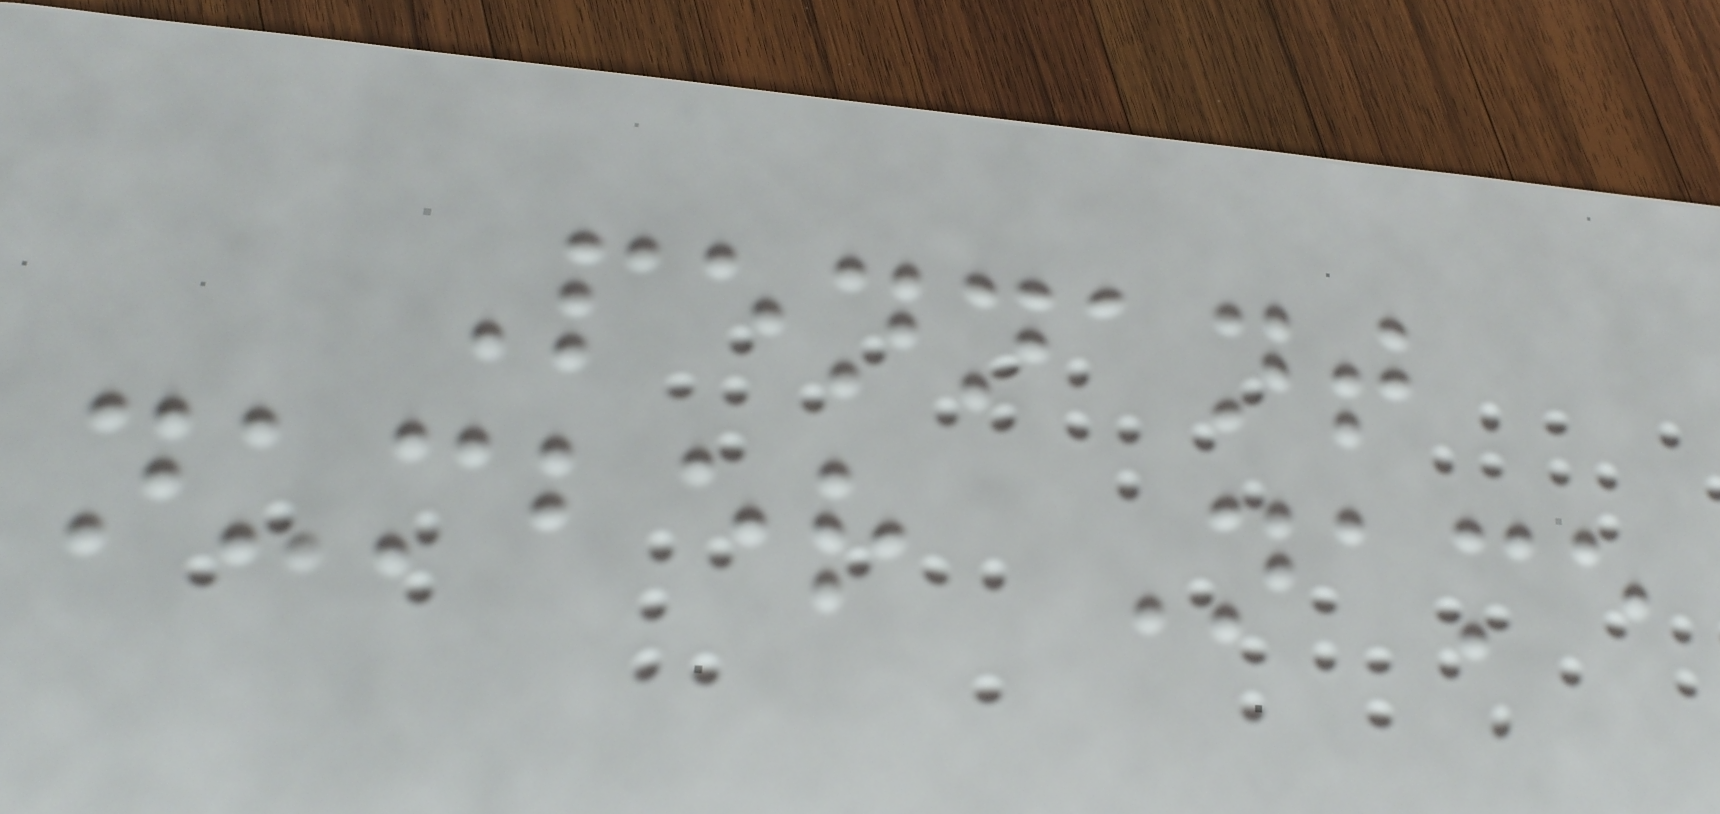Pennant
number Name
